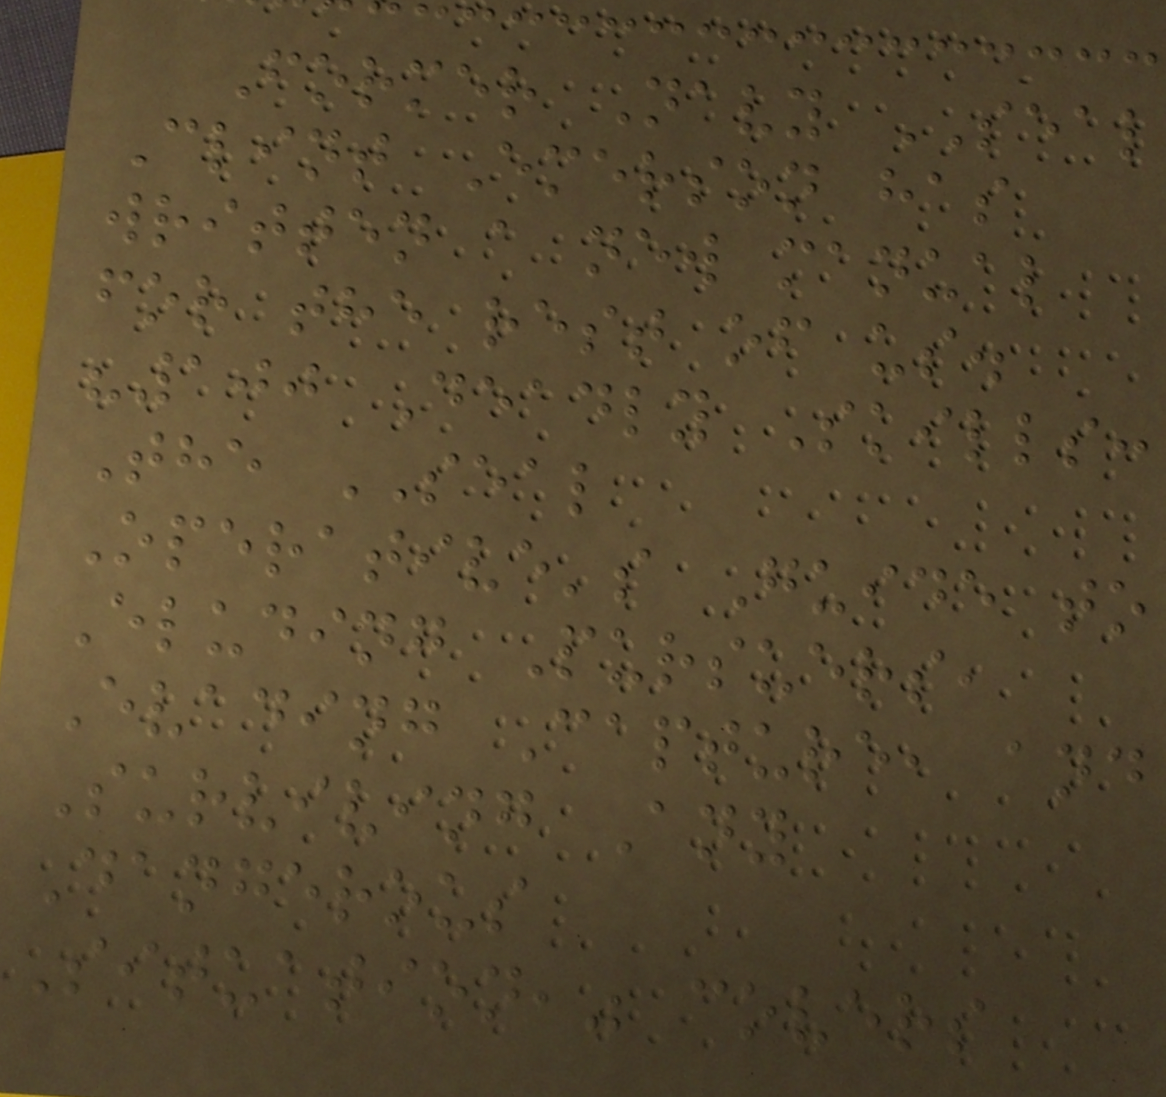Former Navy SEAL
Clint Emerson has
written a new manual
for the rest of us.
"100 Deadly Skills:
The SEAL
Operative's Guide to
Eluding Pursuers,
Evading Capture, and
Surviving Any
Dangerous
Situation," covers
